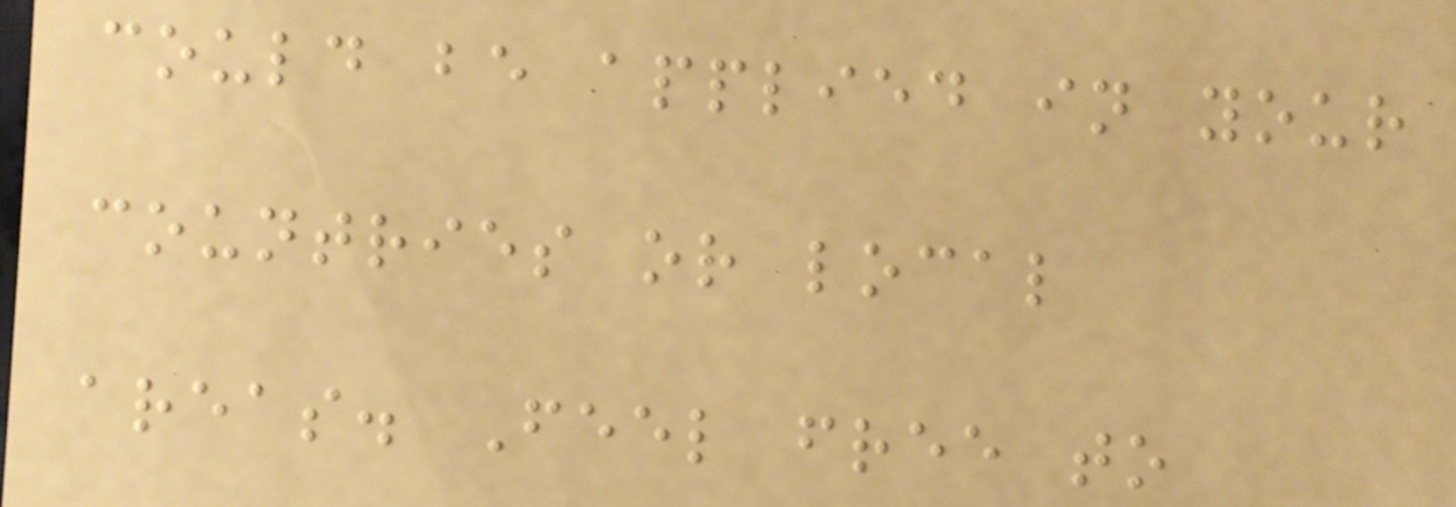could be applied in your
countries or local
areas. Feel free to
